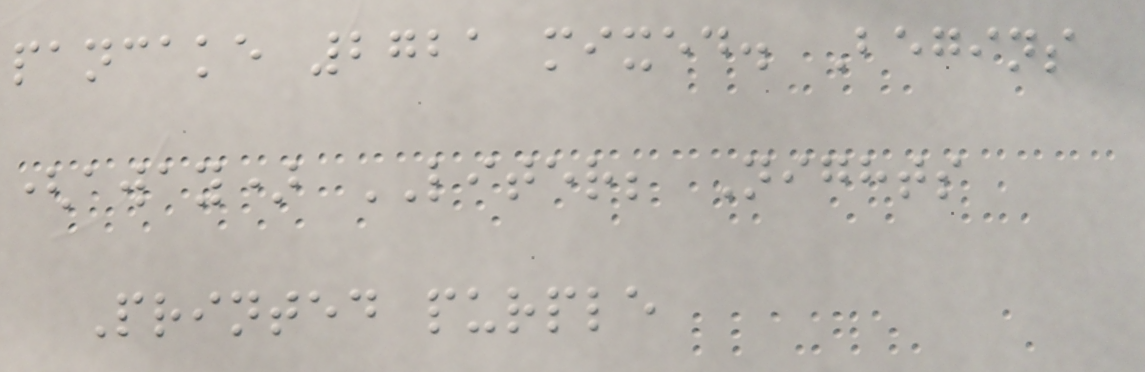pancake 2721 mixed. Begins
(away) LITER; Nights
Printed purple
